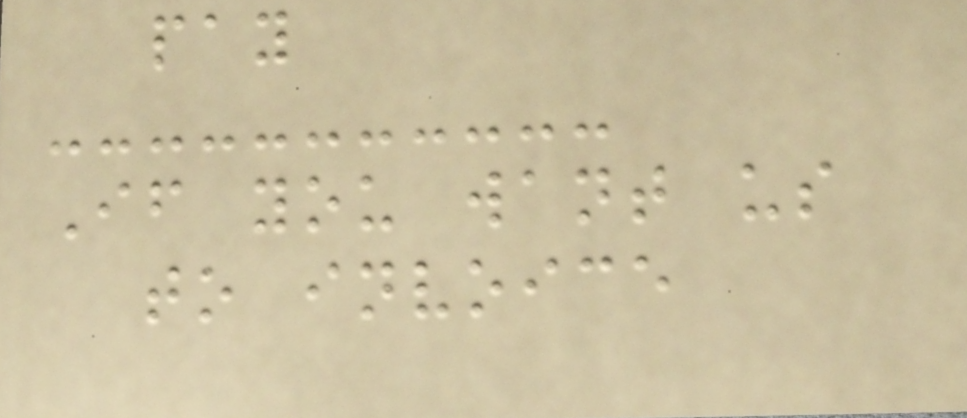pay
If you want us
to invoice
